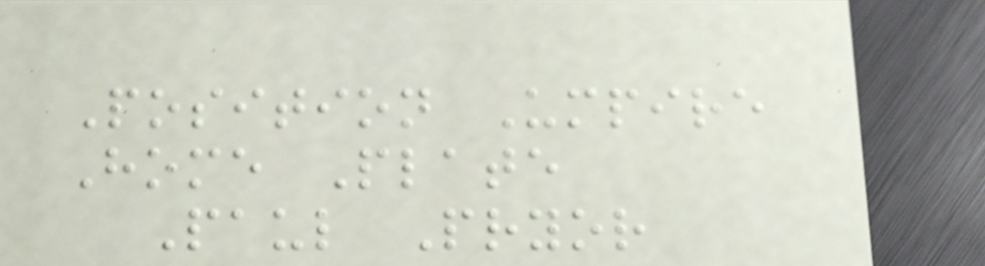Position Umpire
Home Plate
Paul Pryor
